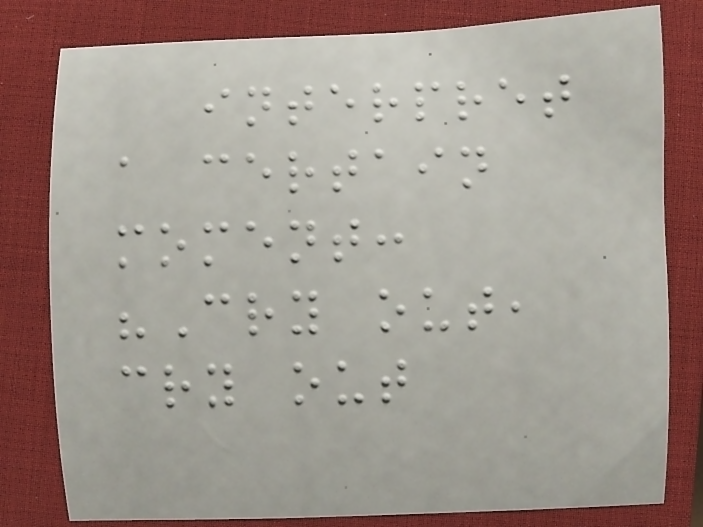interpret
a certain
moment:
"Cry out,
cry out
